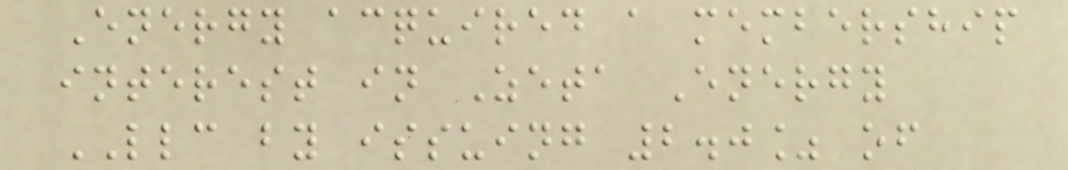Energy acquired a membership
interest in Zeta Energy
LLC by issuing 2.0% of
